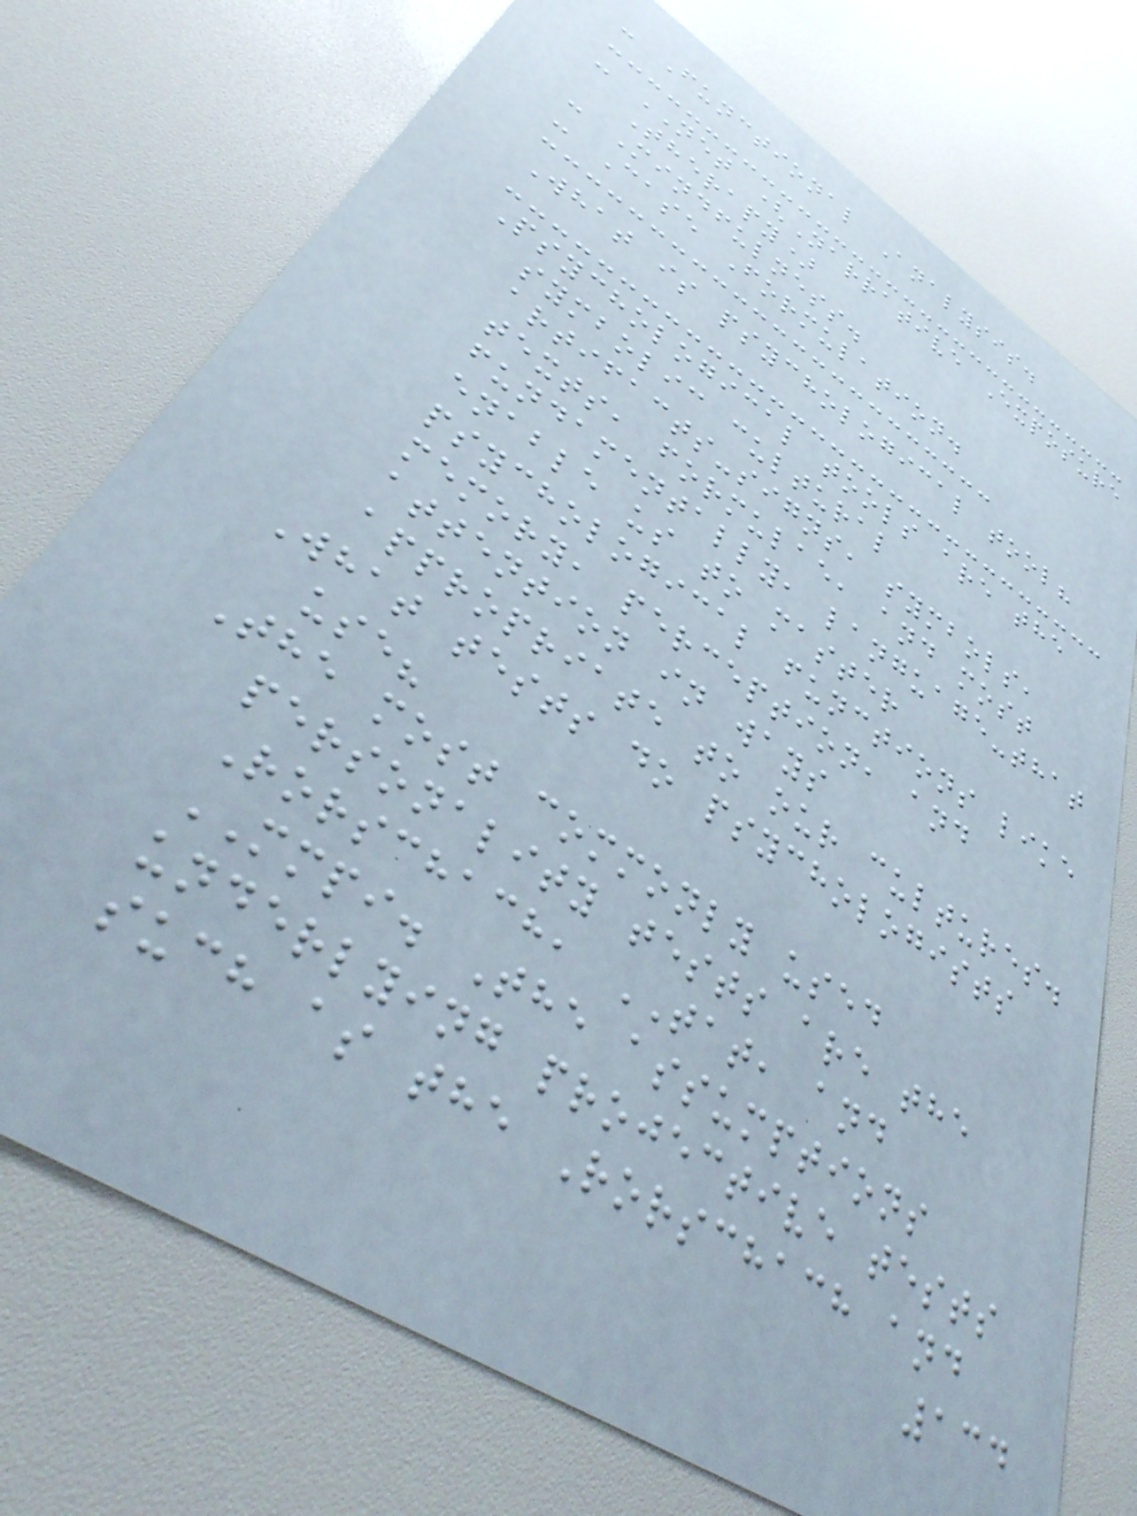- Functional Analysis.
- NET (Narrative Exposure
Therapy)
- Mindfulness.
- Case Formulation.
What is psychological tool?
Psychological tools are the
symbolic cultural
artifacts-signs, symbols,
texts, formulae, and most
fundamentally, language-that
enable us to master
psychological functions like
memory, perception, and
attention in ways
appropriate to our cultures.
What tests do psychologists
use?
The most commonly used
personality tests are the
Rorschach, TAT, and
MMPI. The assumptions
underlying projective tests
such as the Rorschach and
134
